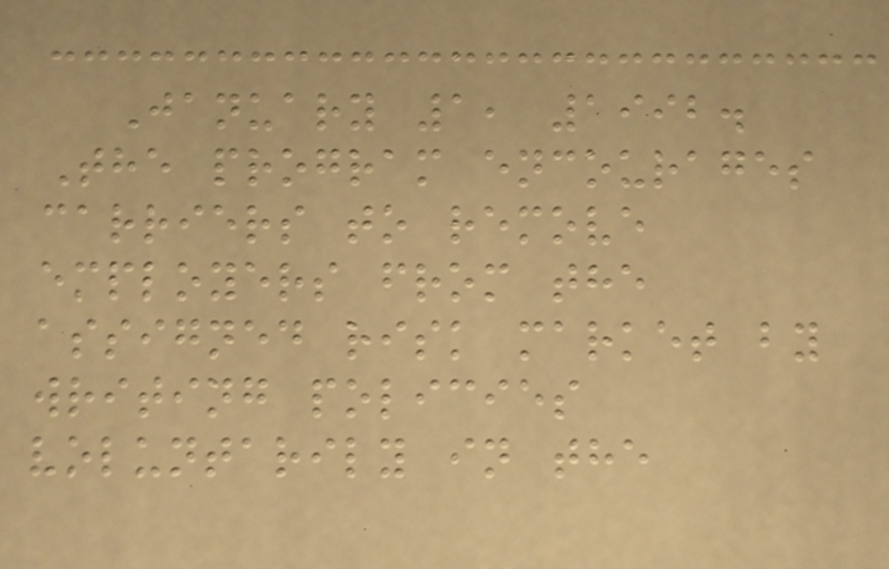January 1, 1992.
The program encourages
carriers to remove
employers from the
assigned risk market by
writing policies
voluntarily in the
